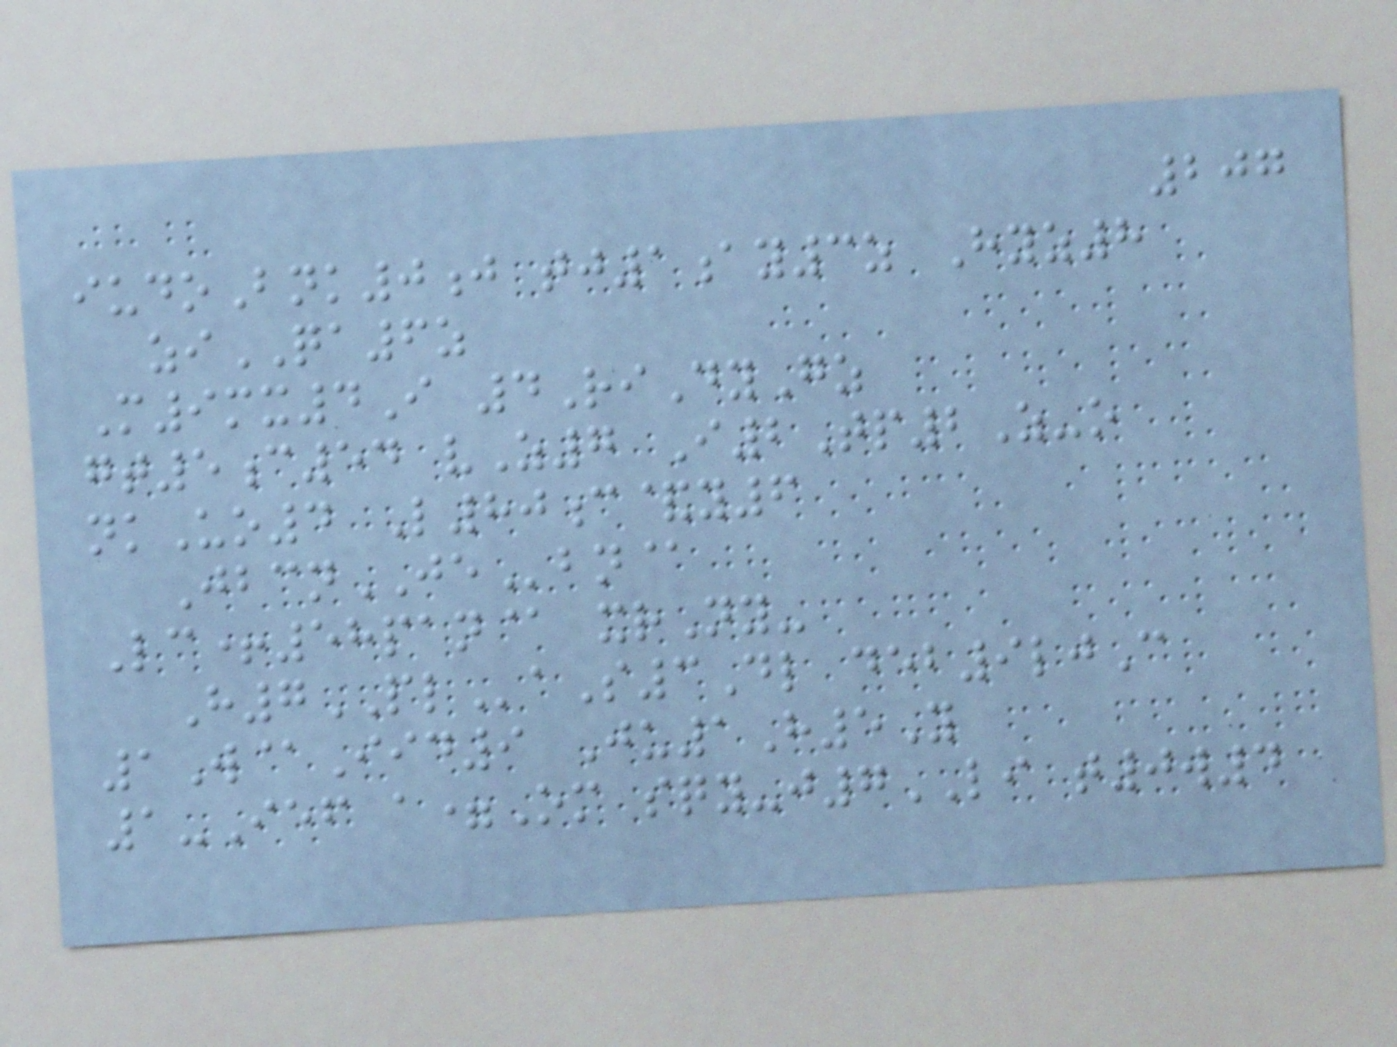207
iudoBnk0j tj1ay3z Hyz8
ziQA6z
M9mx4I 4RiDyGz
gt5c54 vZ7 I2Tp2Z-o
nkUo4 L80c&y6
JbcnJEbn@
Lc+58pan@ xrNy-
H7PLaS3Dl deb9ljC
1W@Iid9 Ju1H5Y
1-Ief a=Om sqy-j7LI t0w4
